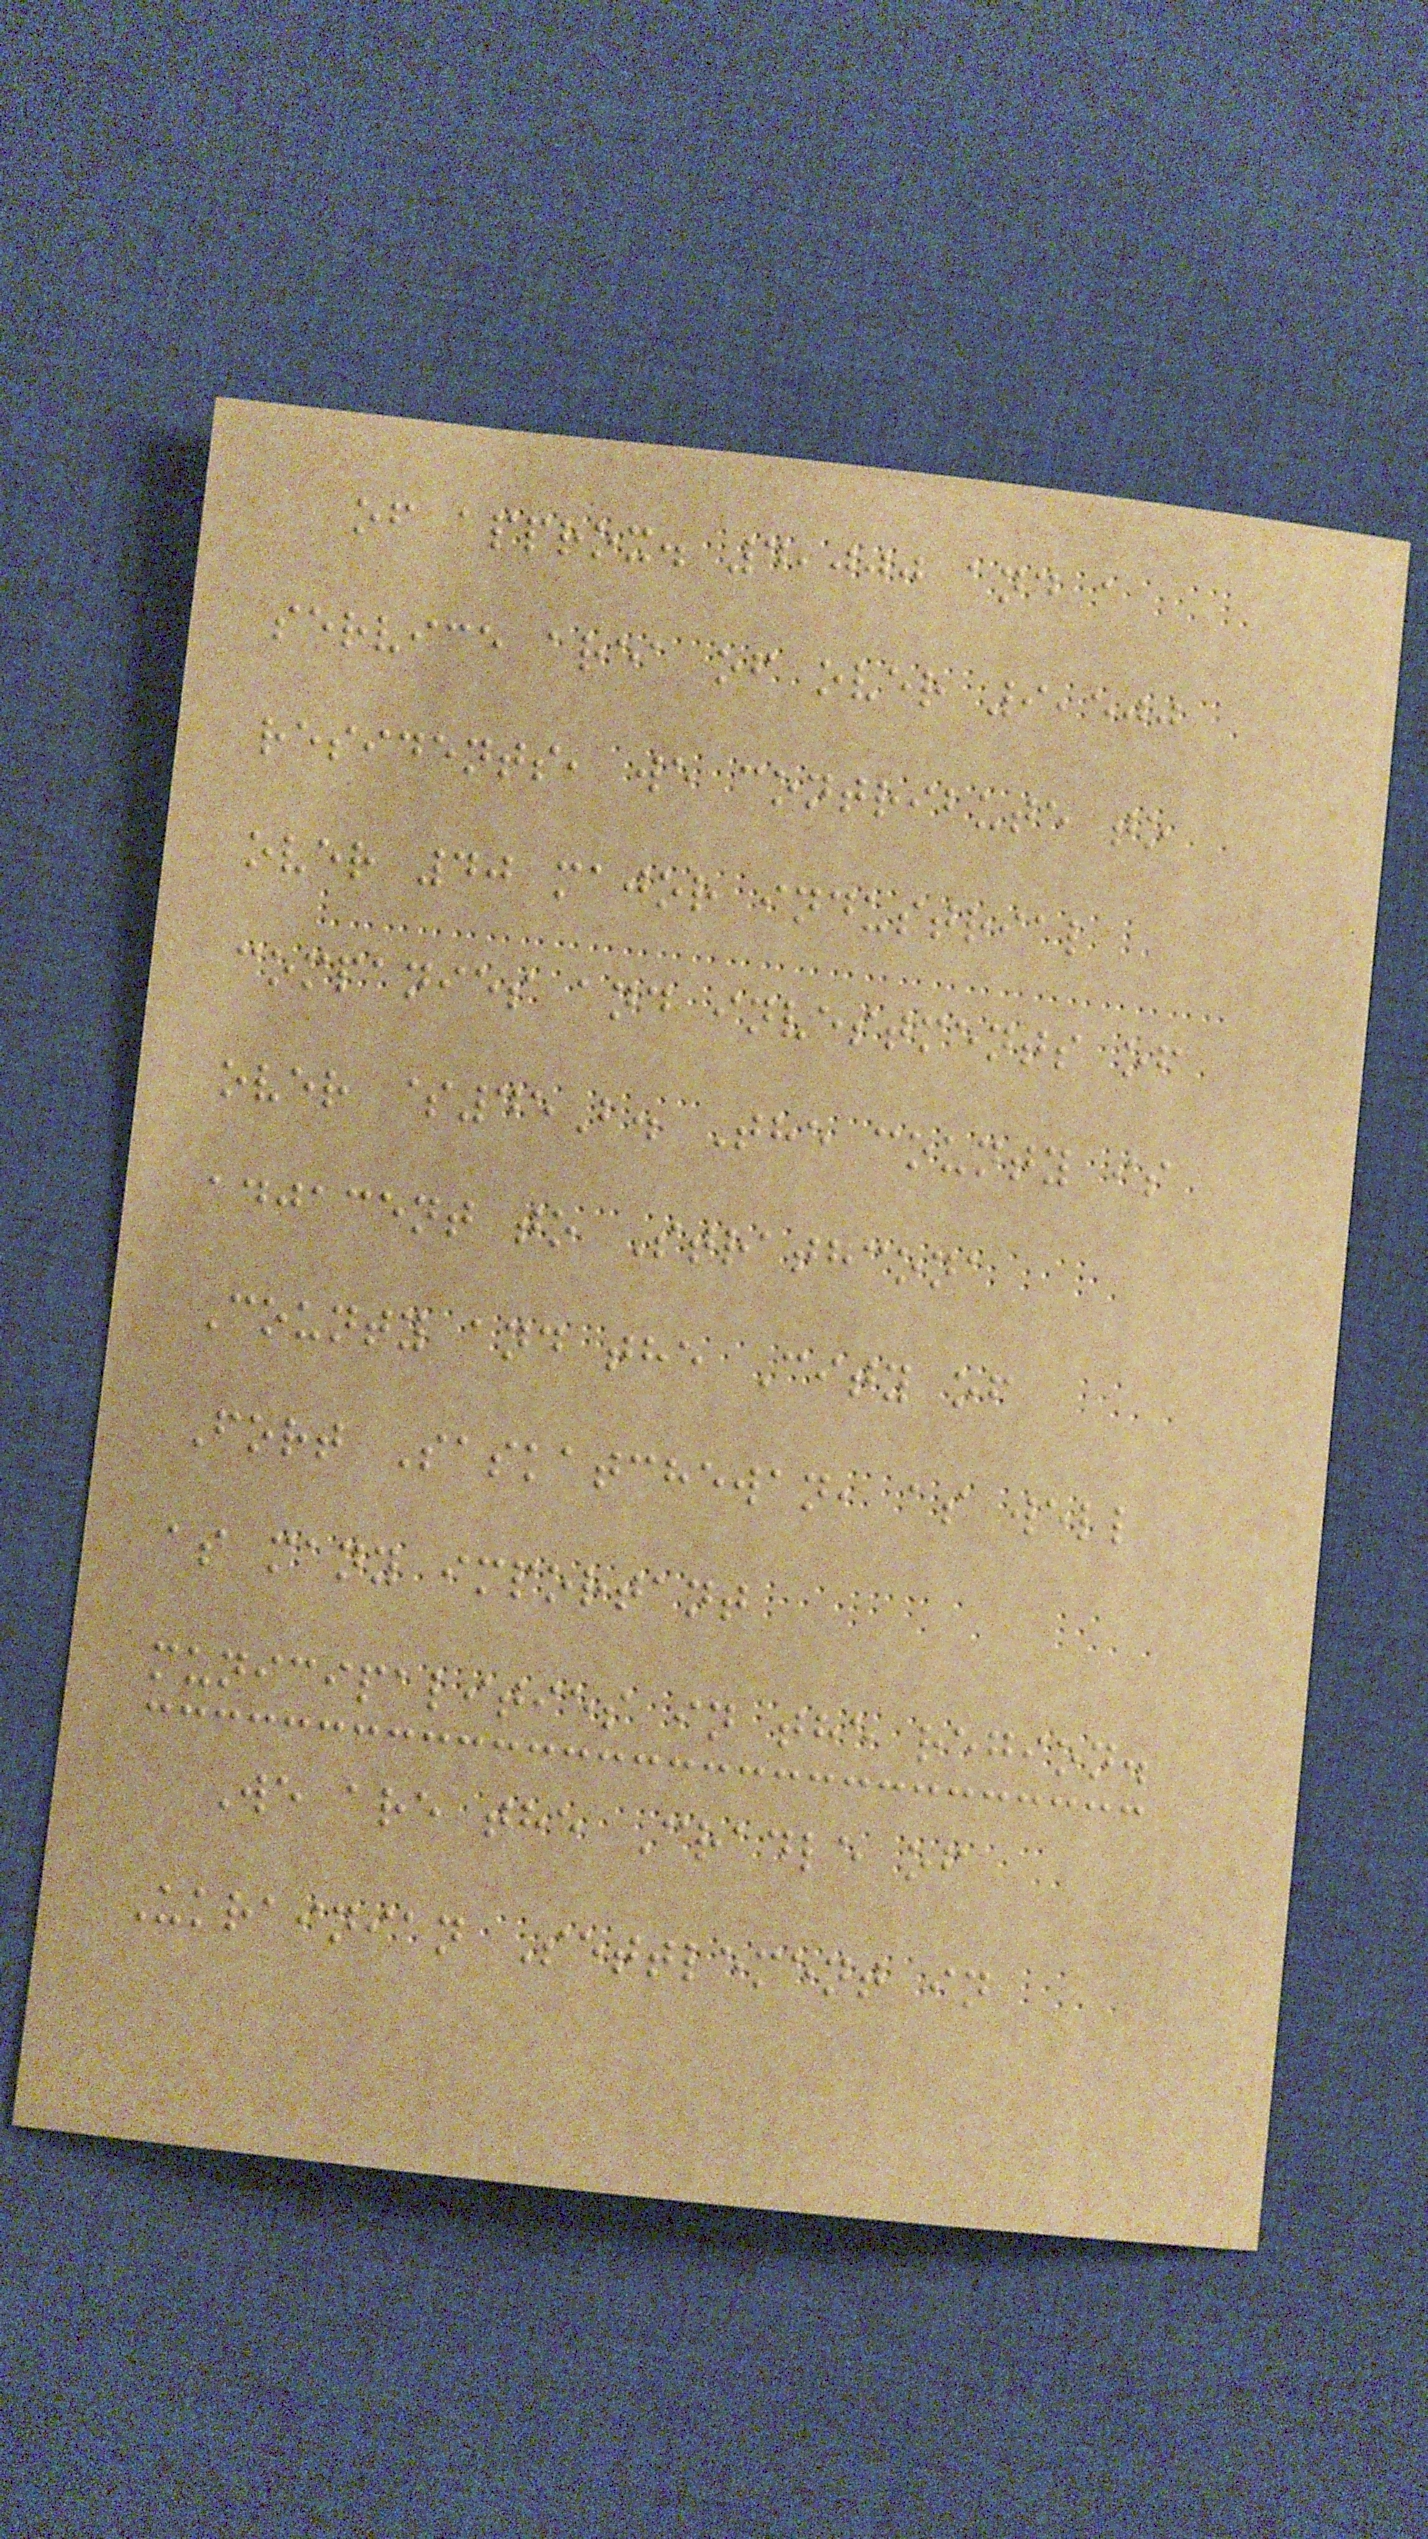of approx. 4,000 and a
service area of over 9,500
residents, we contribute to
over 40 major industrial
companies and investments of
over $45B. The county is
adjacent to Strathcona
County and the City of
Fort Saskatchewan, as well
as many important
municipalities in the region.
We are the Cradle of
Ukrainian Settlement in
